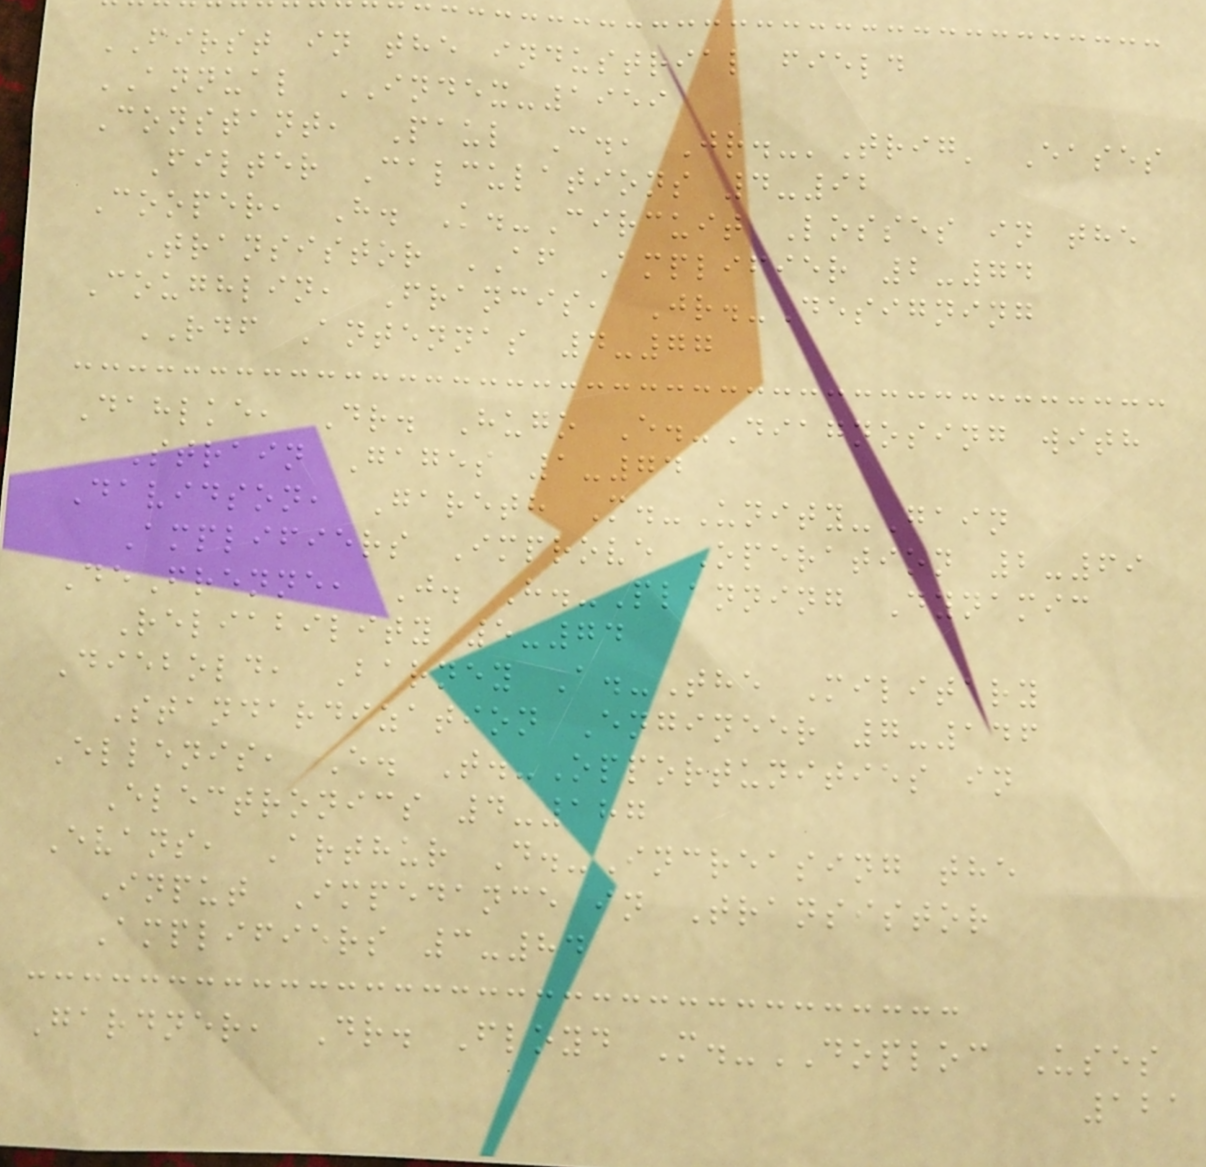FIRST in the industrial field
ANNUAL INDEX-1959
Constant, Paul C., Jr.-'Trig' Eases
Filter Calculations 4-92
Cooper, H. K.-Circuit Losses in the
Transistor AF Amplifier 2-74
Coughlin, Francis, Jr.-Designing
RDF Antennas 4-77
Dahlke, Dr. Hugo E.-Diagnosing with
Strain Gages 1-74
Davidson, Gareth M.-Unity-Gain
Amplifiers Improve Operation 2-69
DeFrenne, J. H.-Planning Dynamic
Reliability 5-74
Diebold, Barney A.-The Military
Standardization Engineer 7-146
Ellenis, E. T.-Opportunities in
Electronics 4-187
Evans, Arthur D.-Increasing the
Input Impedance in Transistor
Amplifiers 3-84
Gardner, Dr. Floyd M.-DOPLOC Uses
121
